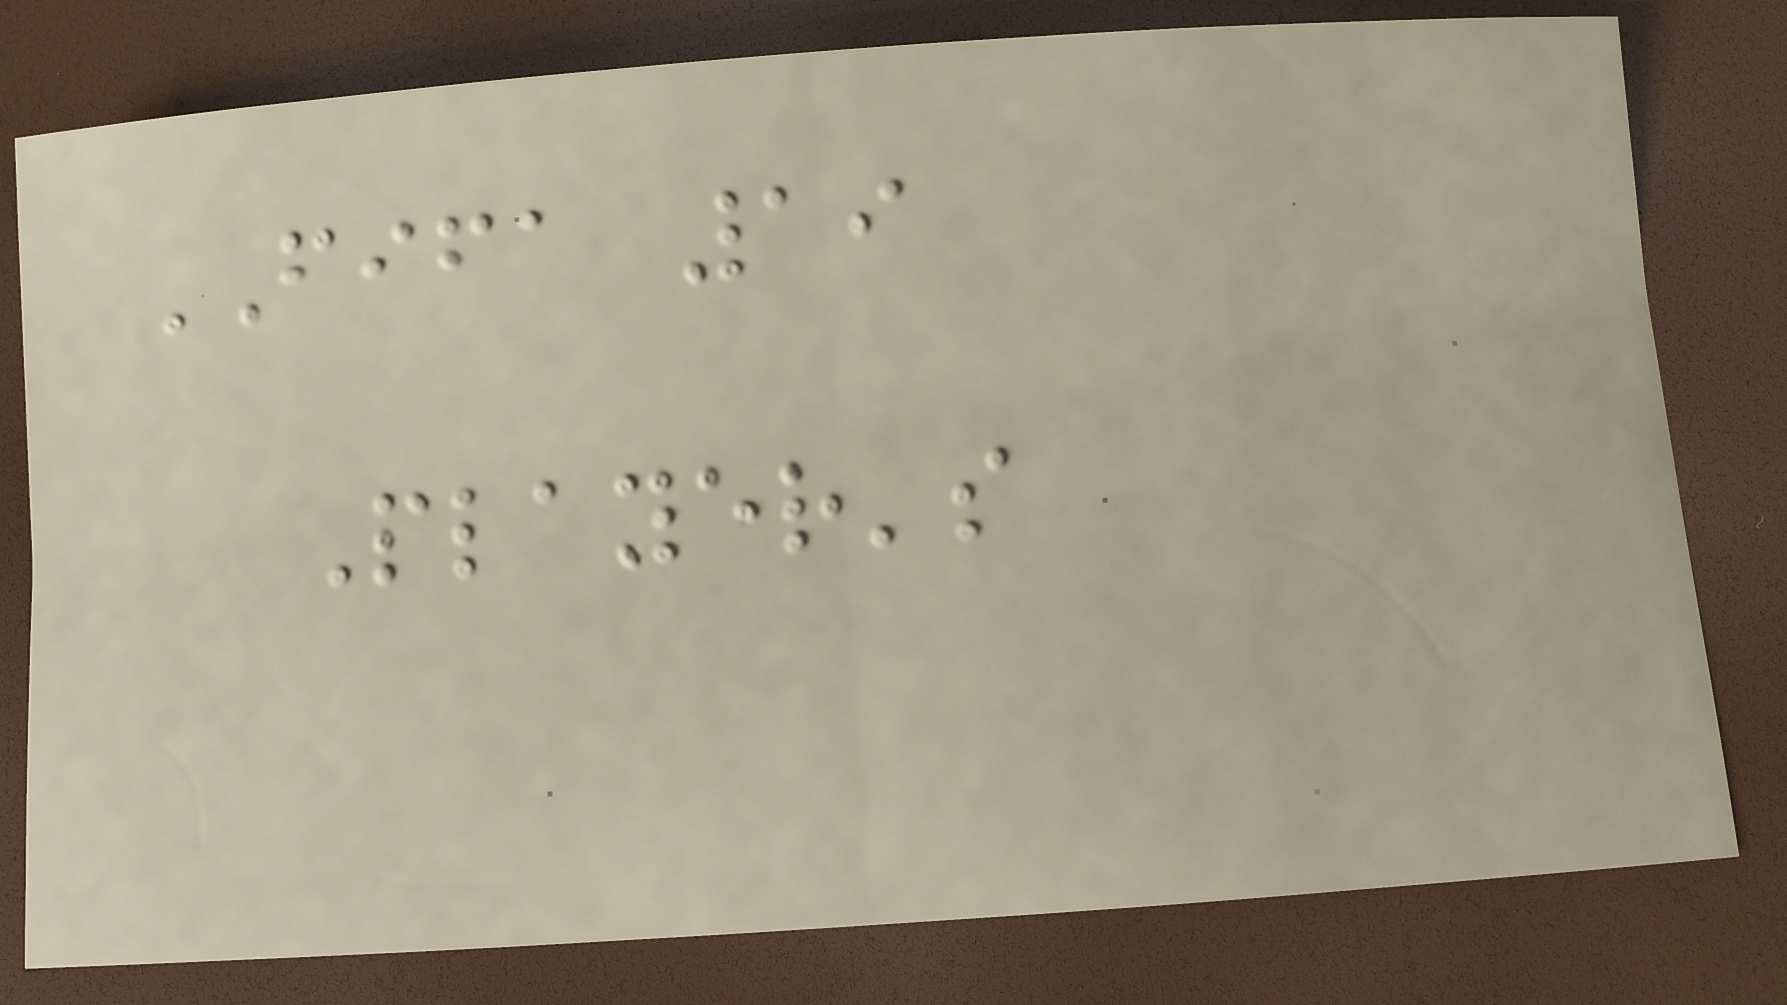FIFA 19
Player's
